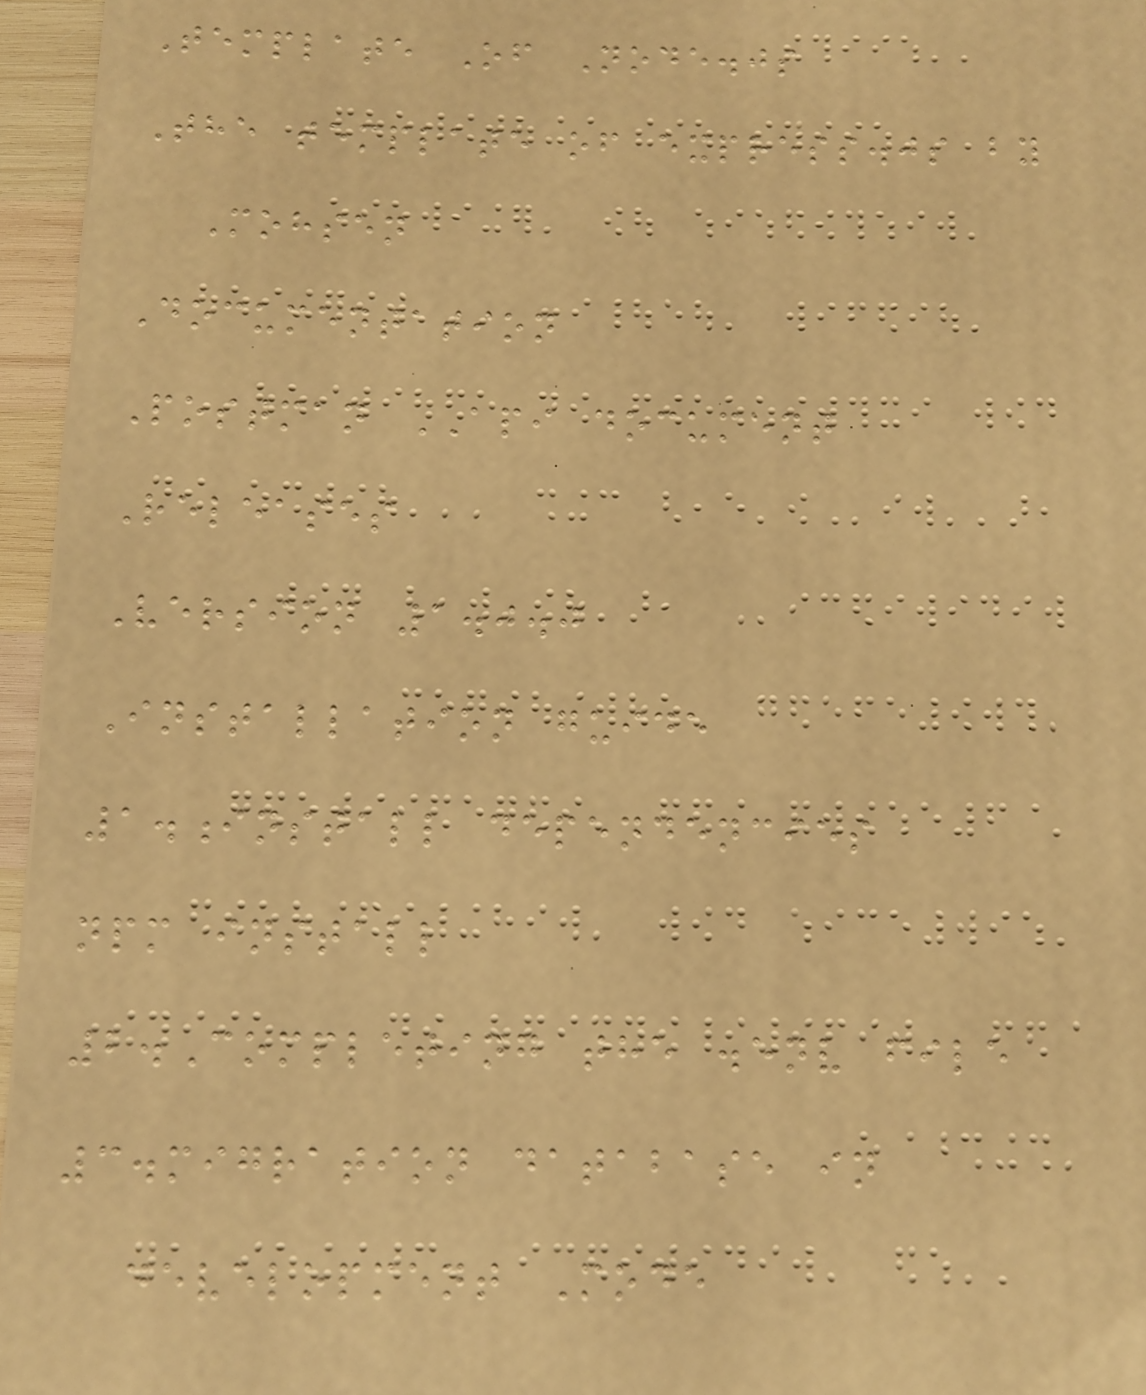Template Of Node.js
The template of express.js by
Mohsen
Documentation
Postman API document
Releases
Version 1.0.0
Installation guide
1.install dependencies
npm install
2.Completing the .env file
3.migration database in
development Mode
